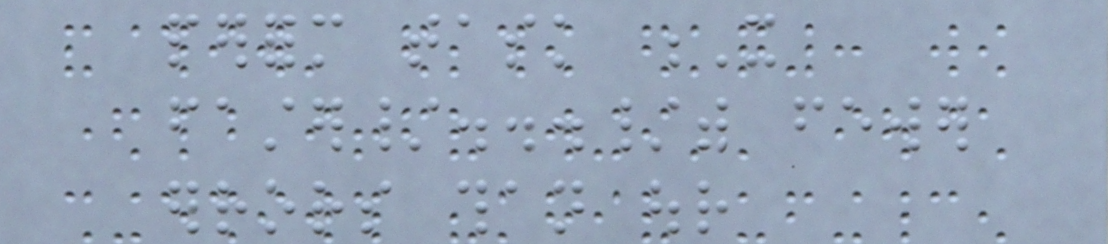perform task X
faster/.../with fewer
errors than our
